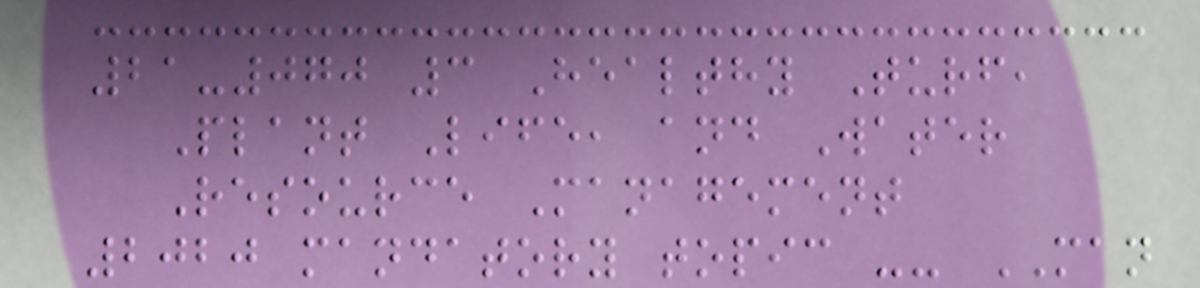21-070 3 Healthy Turf,
Plant Life, and Water
Resource Management
2020 mandatory topic -- MAN
